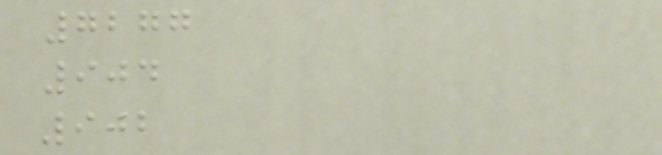7277
904
902
